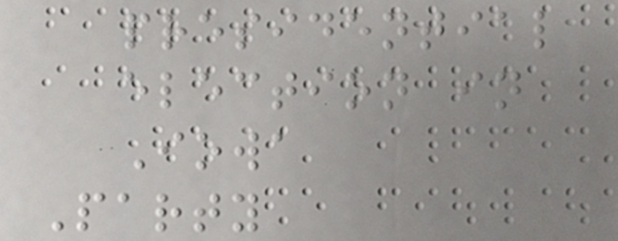presidential
election in
Iowa
Party
